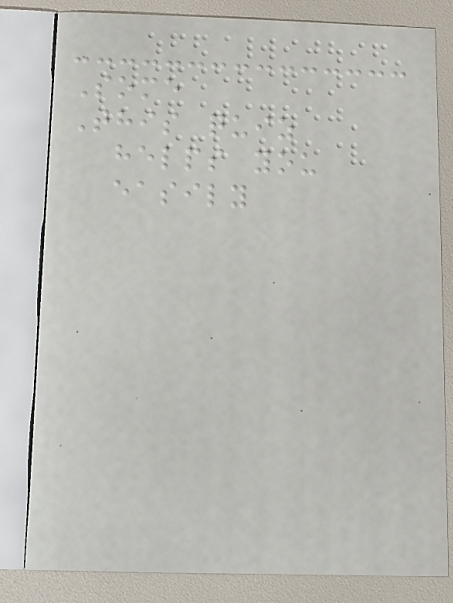Some
This quiz
helps you
easily
